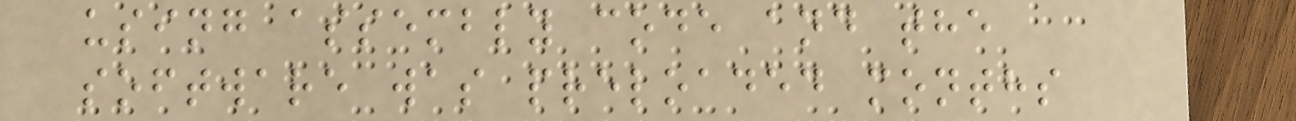using assembly code and the
software was preloaded months
